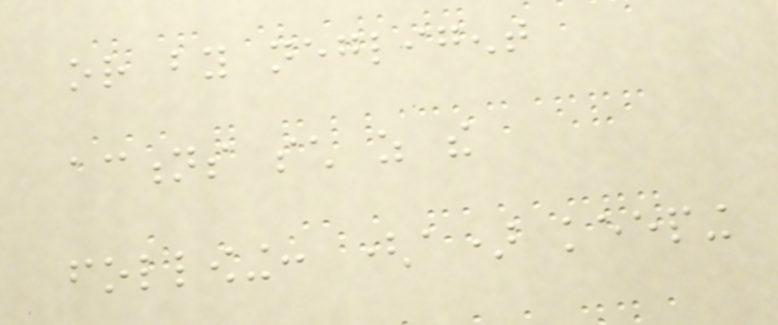or by negligent
actions such as the
following: (a) keeping
